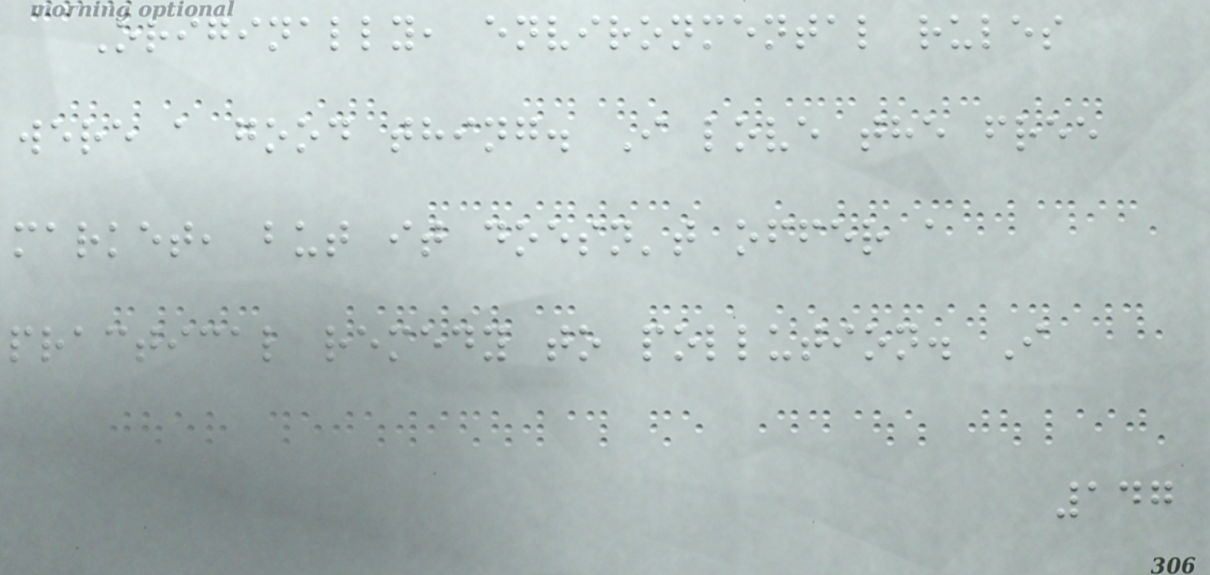Originally, environmental rules
were a good thing. I love the free
market, but it doesn't offer a
practical remedy to pollution. I
147
